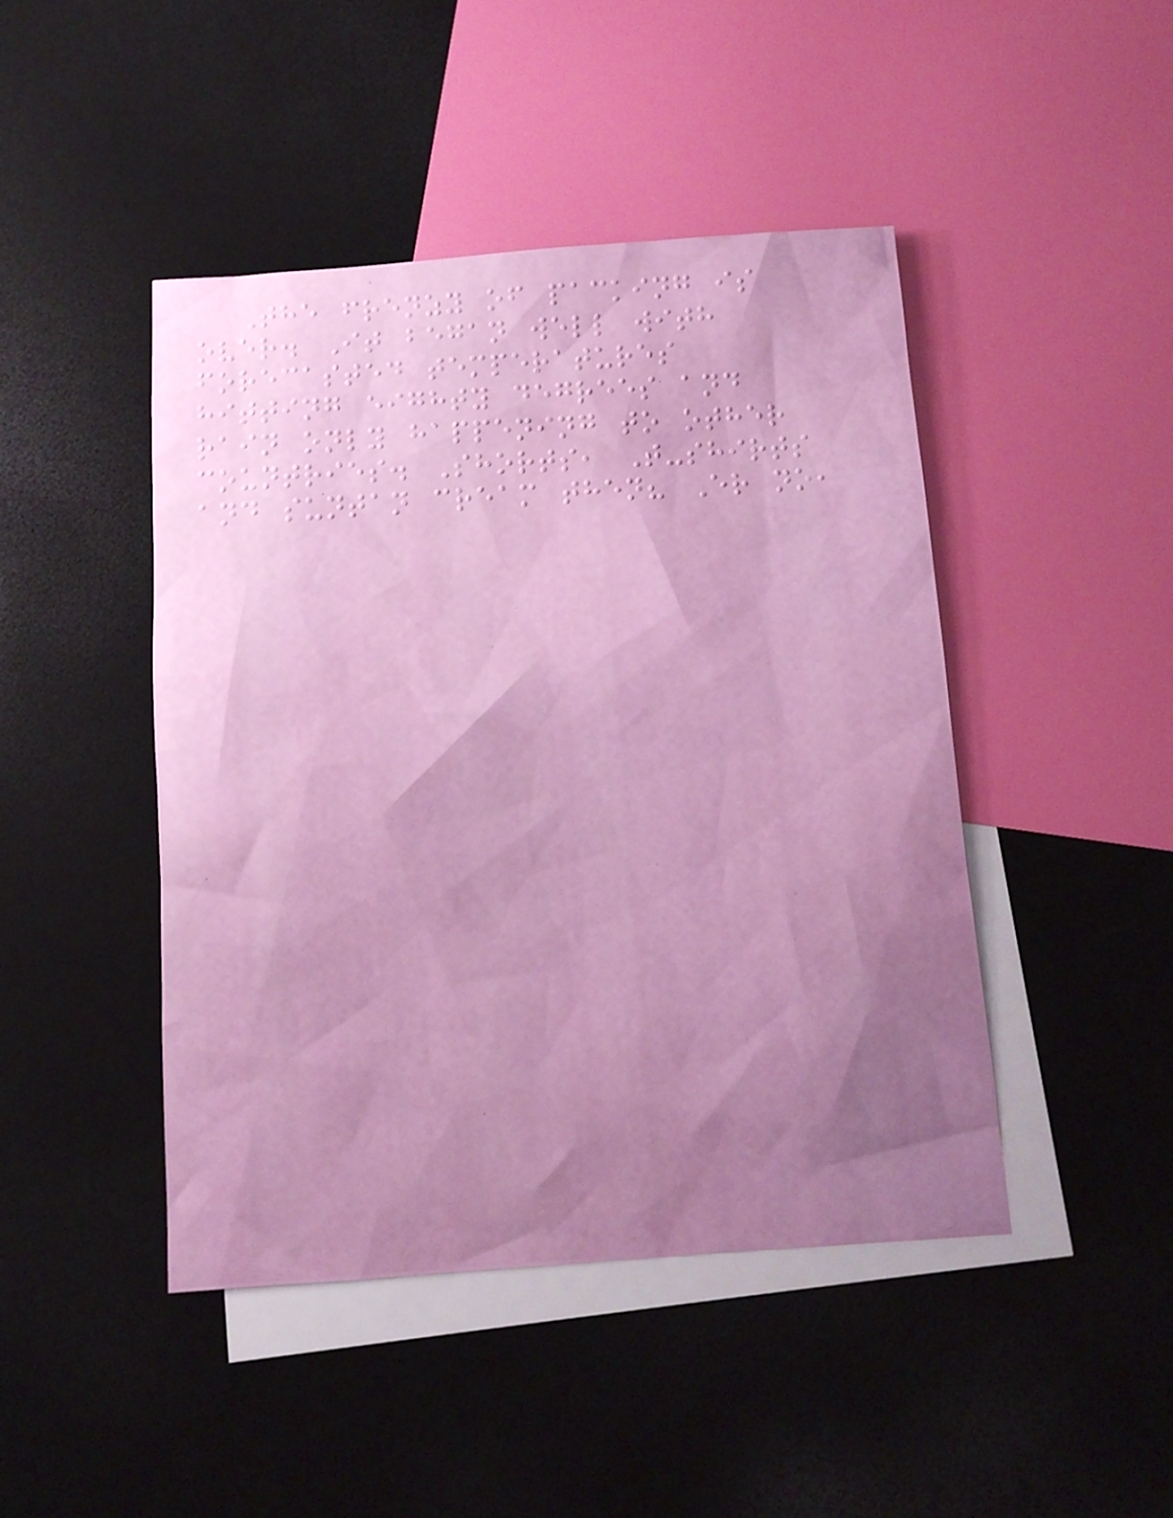The frenzy of packing is
over. It began well with
forecasted temperatures
hitting eighty degrees and
rain only happening to other
countries. Shorts, T-shirts
and suntan cream then? Er no,
